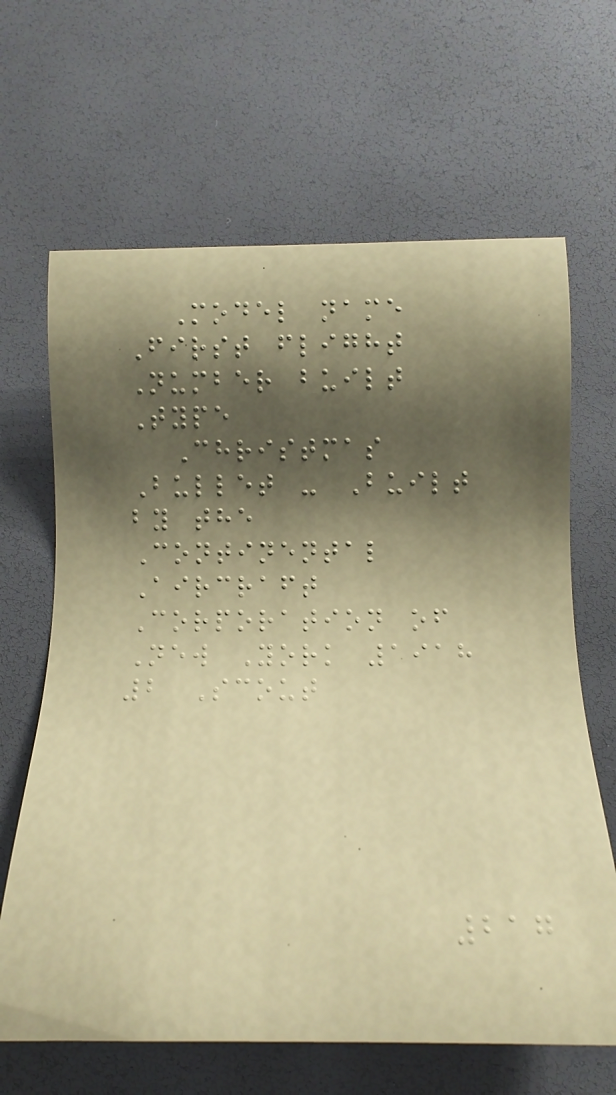Model name
First flight
Number built
Type
Christmas
Bullet - Built
by the
Continental
Aircraft
Corporation of
New York 1918
2 Scout
217
